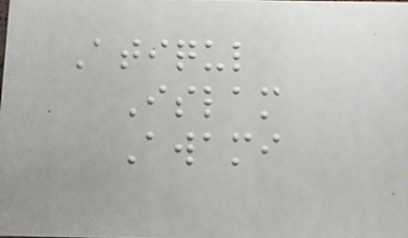Atiqul
Islam
Awami
